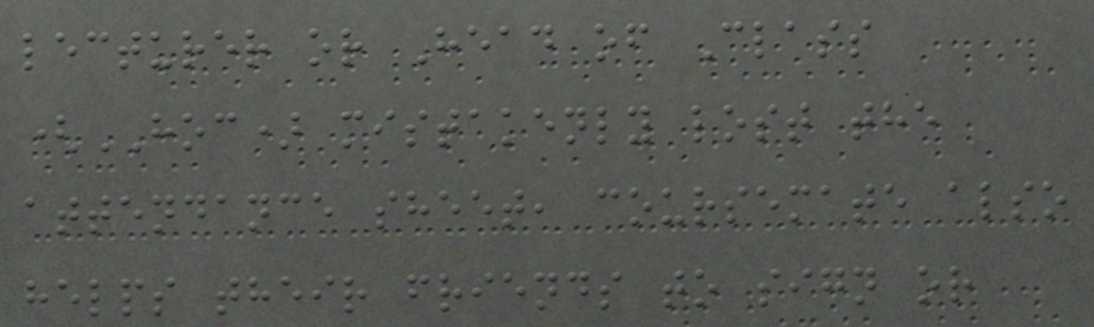lecturer or Head of Class
(HOC) mistakenly lost the
attendance sheet, coursemate also
helps their friends to sign or
